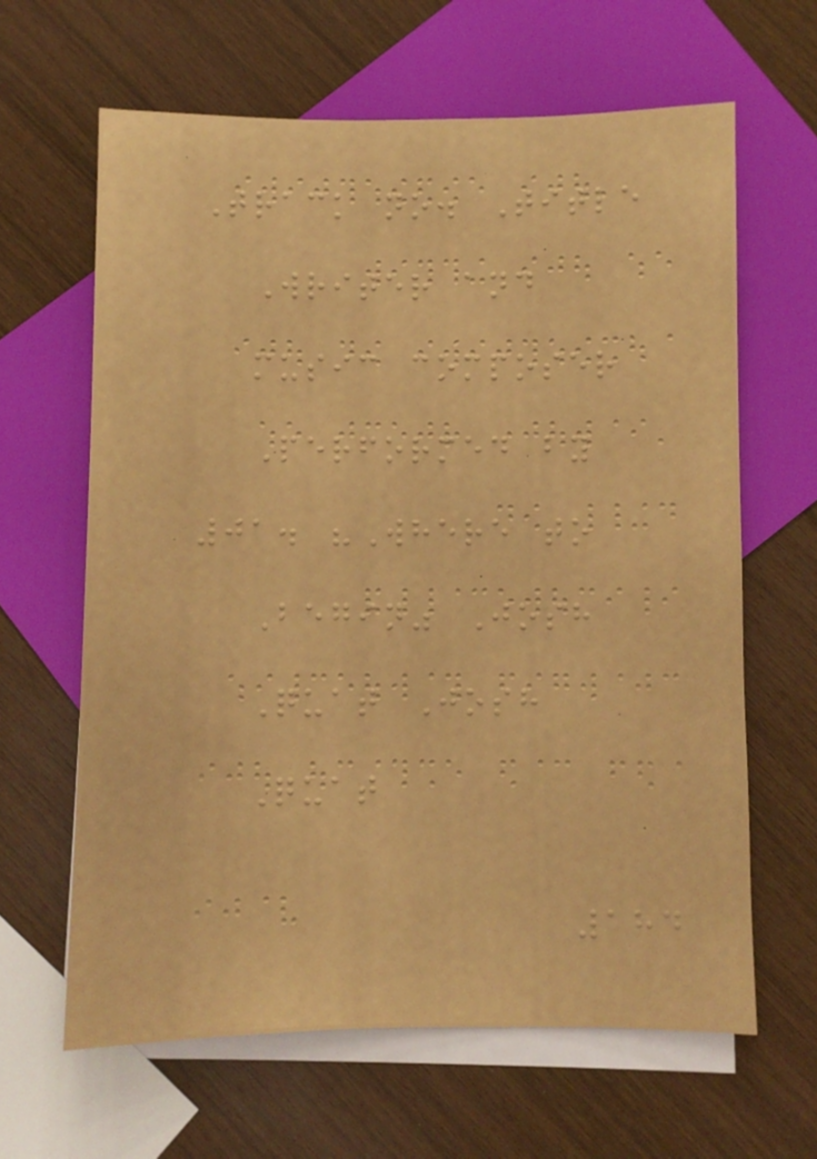Track no. Title
Writer and
music composer
Performed by
01. "Where to
Begin" Josh
Quat Josh
Quat
184
